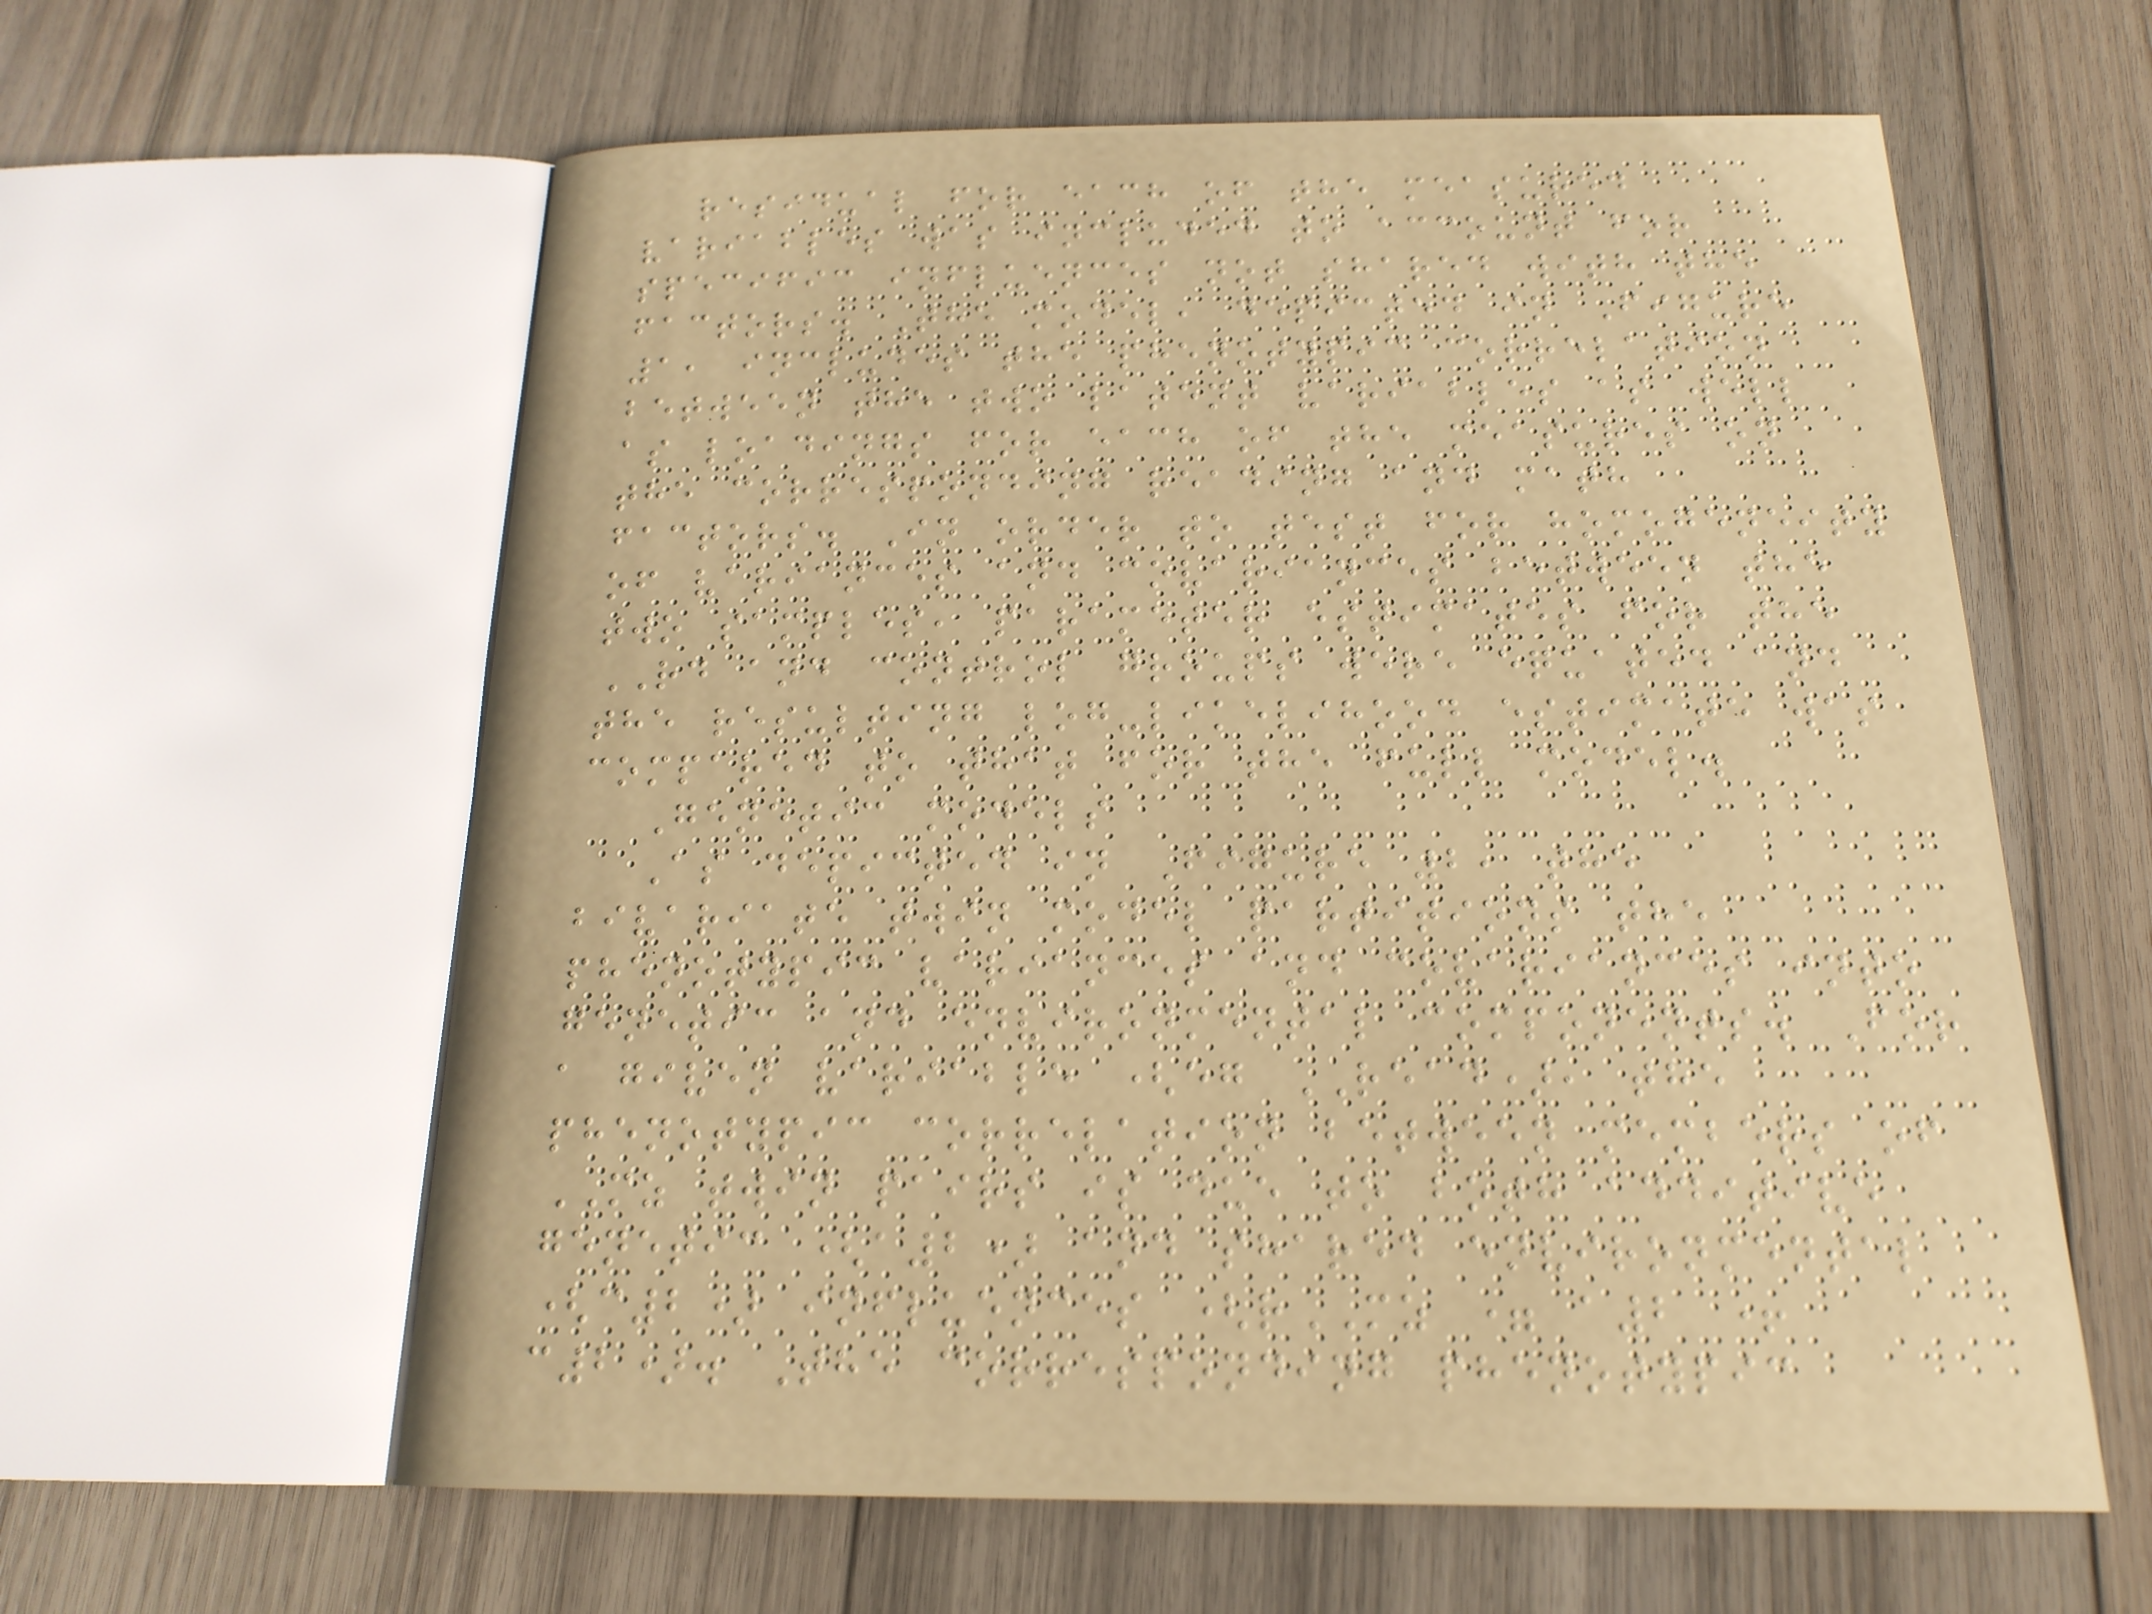residual for each of the measured
variables was included to account for
specific influences not shared with the
factors. The model, depicted in Figure
1, includes the phenotypic correlation
between the two latent variables as well
as loadings for each of the measures on
the corresponding reading and math
factors. In order to test for homogeneity
of variances and covariances between the
two samples, parameter estimates for the
RD and control groups were equated and
the resulting log-likelihood estimate was
compared to that for the full model.
Genetic models
As depicted in Figure 2, the
bivariate twin model partitions the
phenotypic variances and covariances into
genetic and environmental components. For
a given variable (eg READ), the
phenotypic correlation between members of
MZ twin pairs is due to both additive
genetic (a2) and shared environmental
(c2) influences (rMZ = a2 +
c2). The corresponding phenotypic
